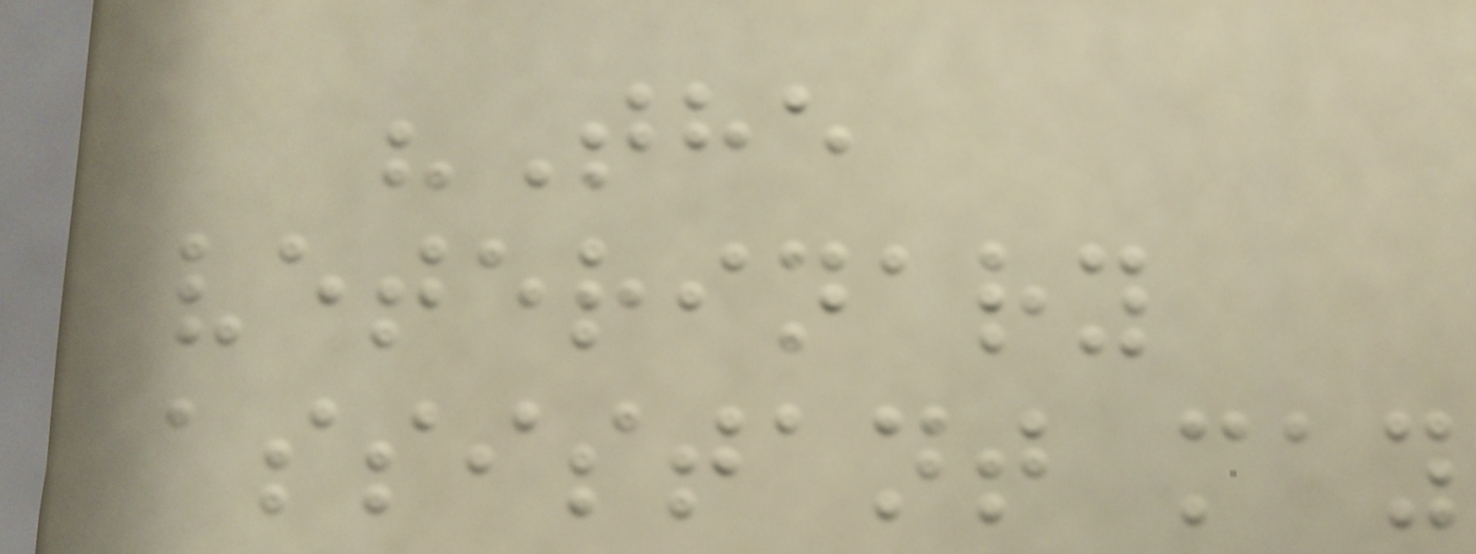"The
veterinary
assistant may
